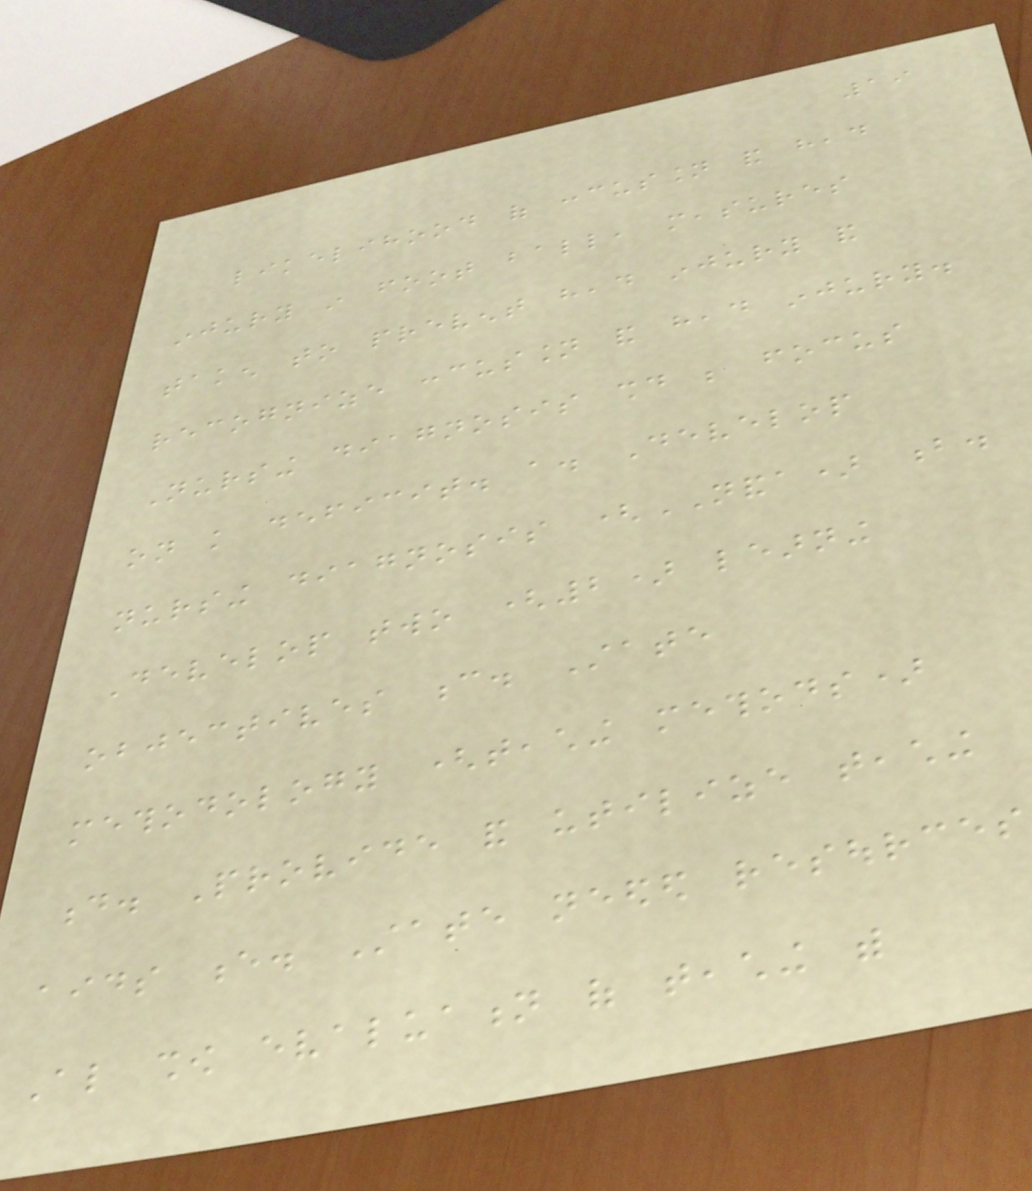19
likelihood of concussion and head
injury in foot ball, measures
taken to prevent head injury and
recognize concussion and head injury.
Nursing diagnosis should be focus
on knowledge deficit. a. Develop
nursing diagnosis (NANDA) b.
Develop two (2) learning
objectives c. State
methodology (teaching methods)
d. Provide and utilize teaching
aids e. State needed resources
Also show evaluation of teaching with
